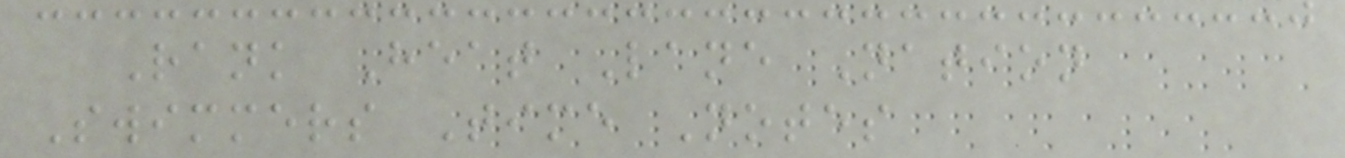Rank Heat Lane Nation
Swimmers Time Notes
